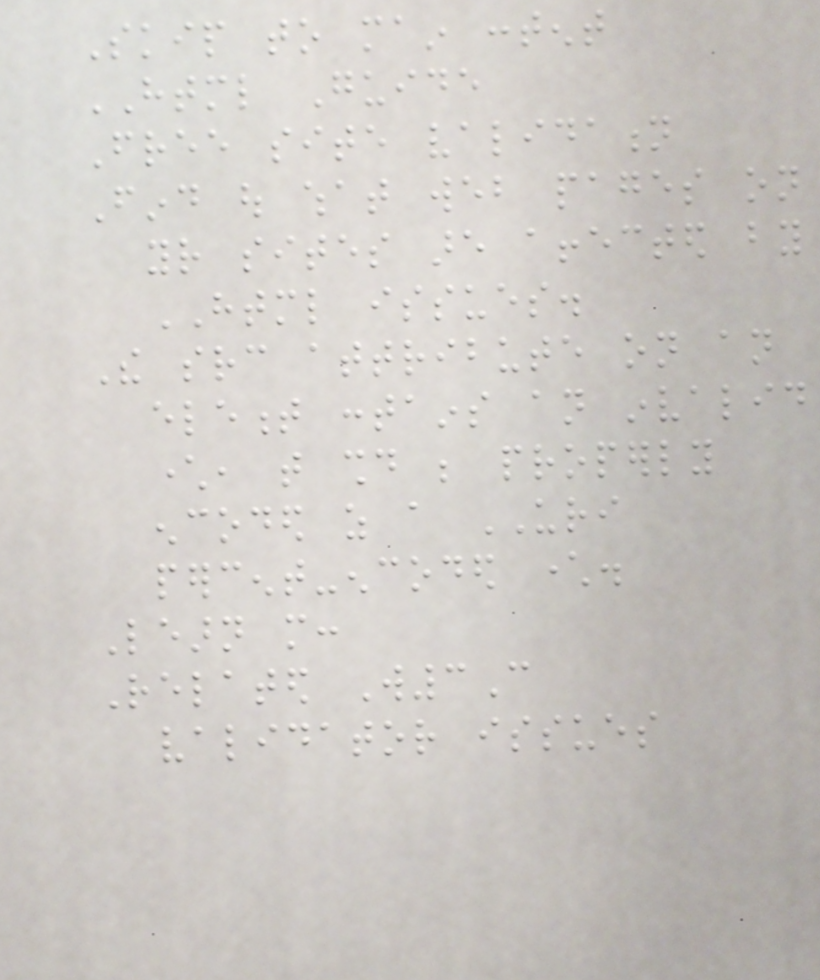Skip to main content
HTML Guide
Free site validation
Find out what web pages on
your sites are affected by
HTML issues.
The src attribute on an
element contains an invalid
character, that should be properly
encoded as a URI
percent-encoded character.
Learn more:
Related W3C
validator issues
